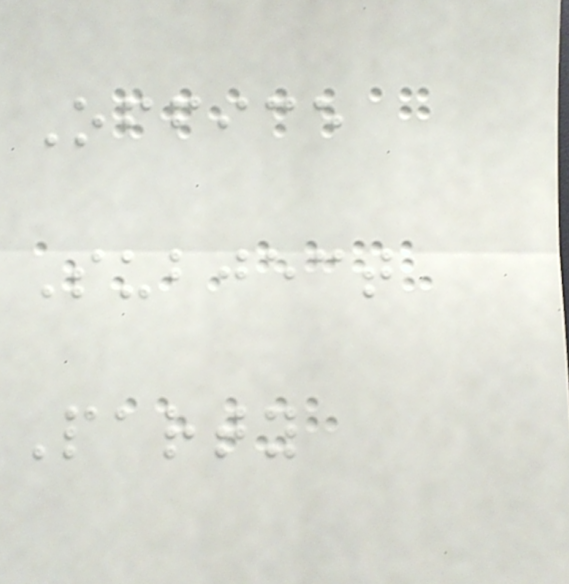Office
Subject
Party
